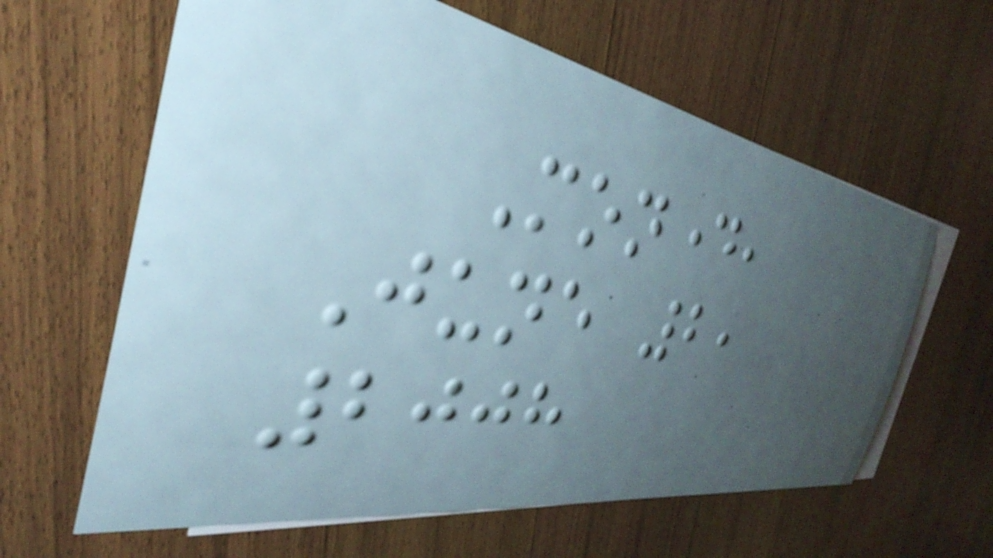Monday,
June 2,
2008
